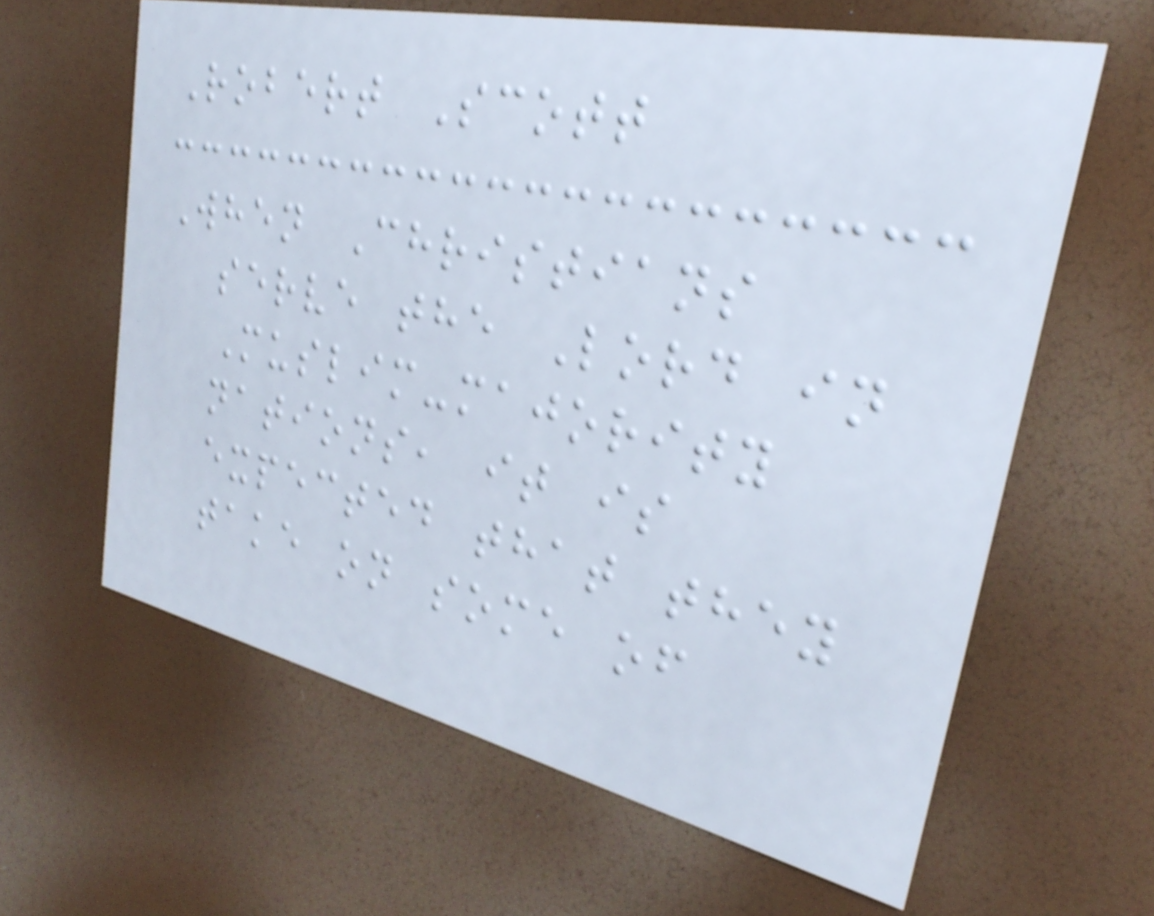Robert Scott
When Christians
serve the Lord in
Muslim-majority
nations, it is
expected that they
take on some of
